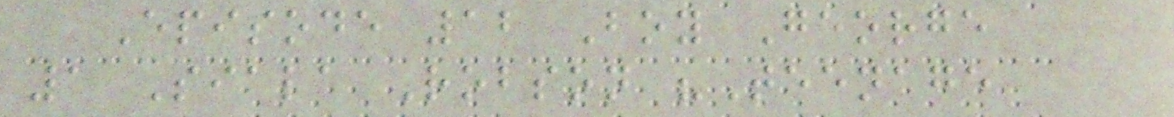Episode 12 Boy George
1 Siala Robson "Teenage
